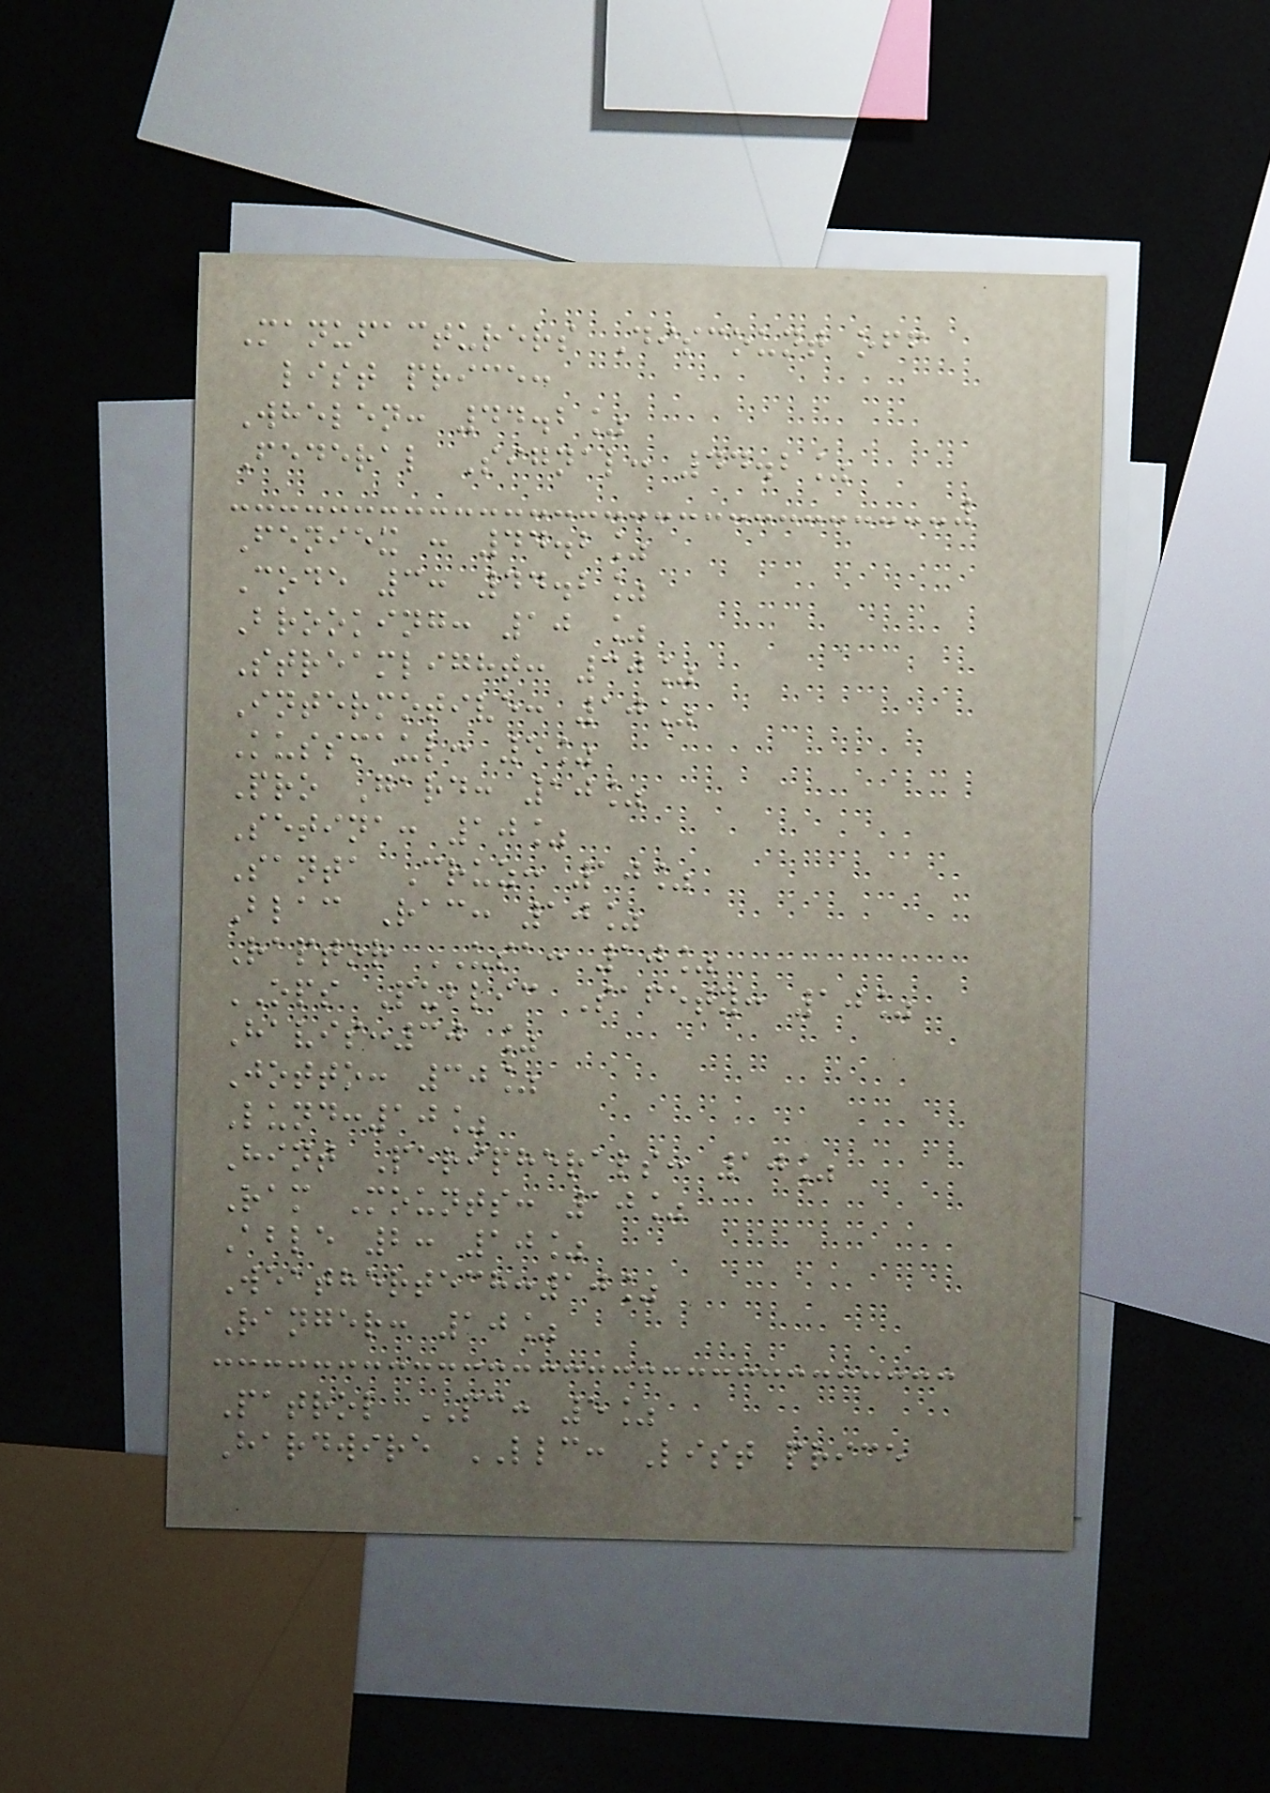Manufacturers Discount off
list price:
Whelen: 44.2%
Federal Signal: 44.2%
Feniex : 44.2%
Code 3: 44.2%
Brooking: 10 %
Streamlight: 30%
Intermotive: 10%
Kussmaul: 5%
Pro Gard: 10%
Setina: 10%
Santa Cruz: 10%
Blac Rac: 10%
Raptor USA: 10%
OPS Public Safety: 10%
Havis:30 %
Jotto: 30%
Lund:10%
Hint Peripherals: 10%
Ram Mounts: 10%
Able 2: 10%
Weathertech:10%
Ranger: 10%
Patrol PC: 5%
Hardwire LLC: List price
